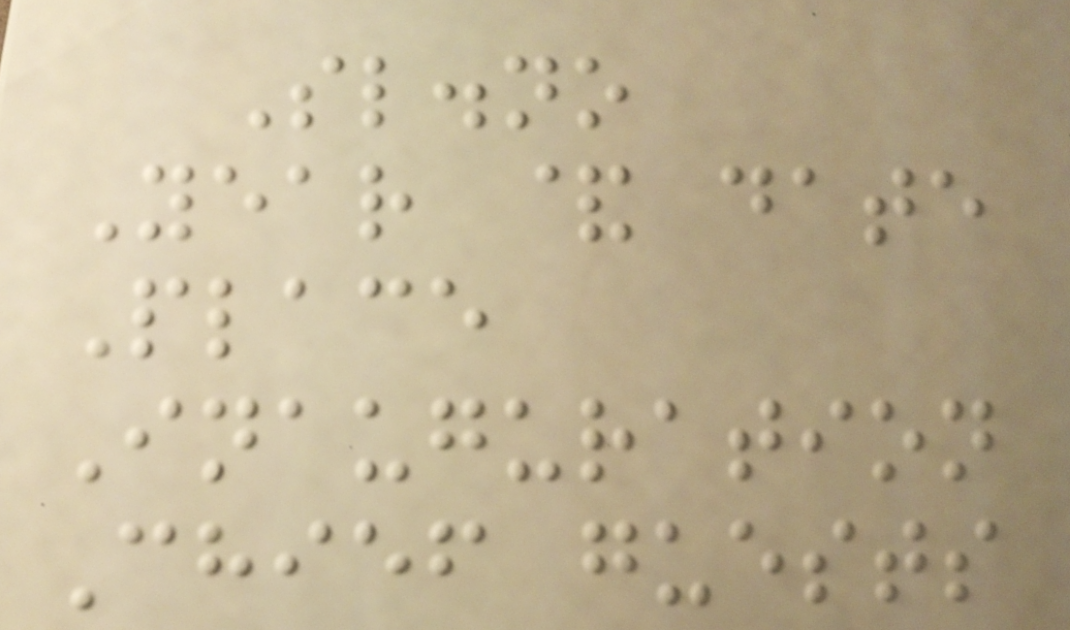Sl.no
Year & date
Place
Inauguration
Chief guests
